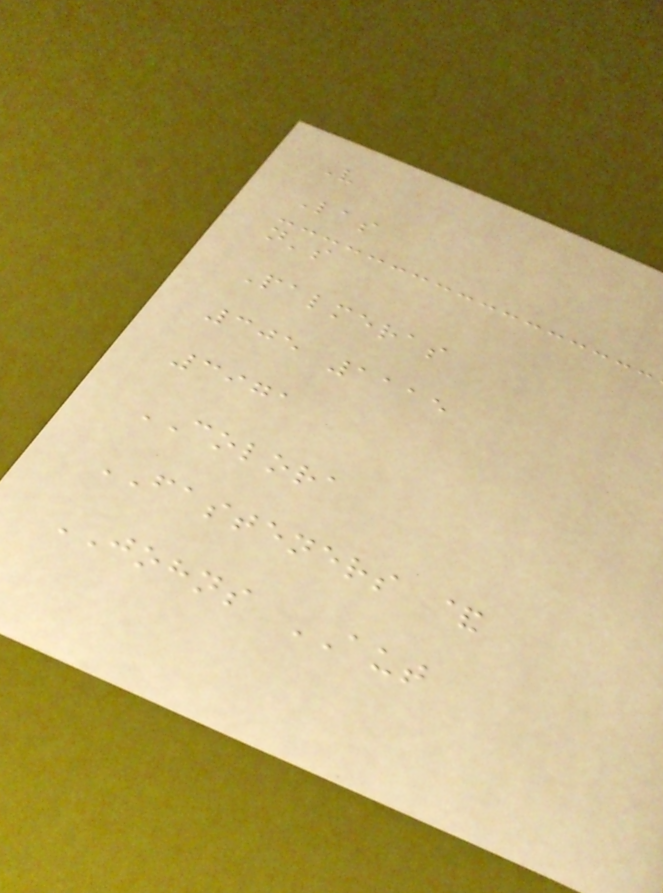V
Las
n's
Palmeras
305 1115
3971
COLORA
FASTENERS &
JOHNS AUT
